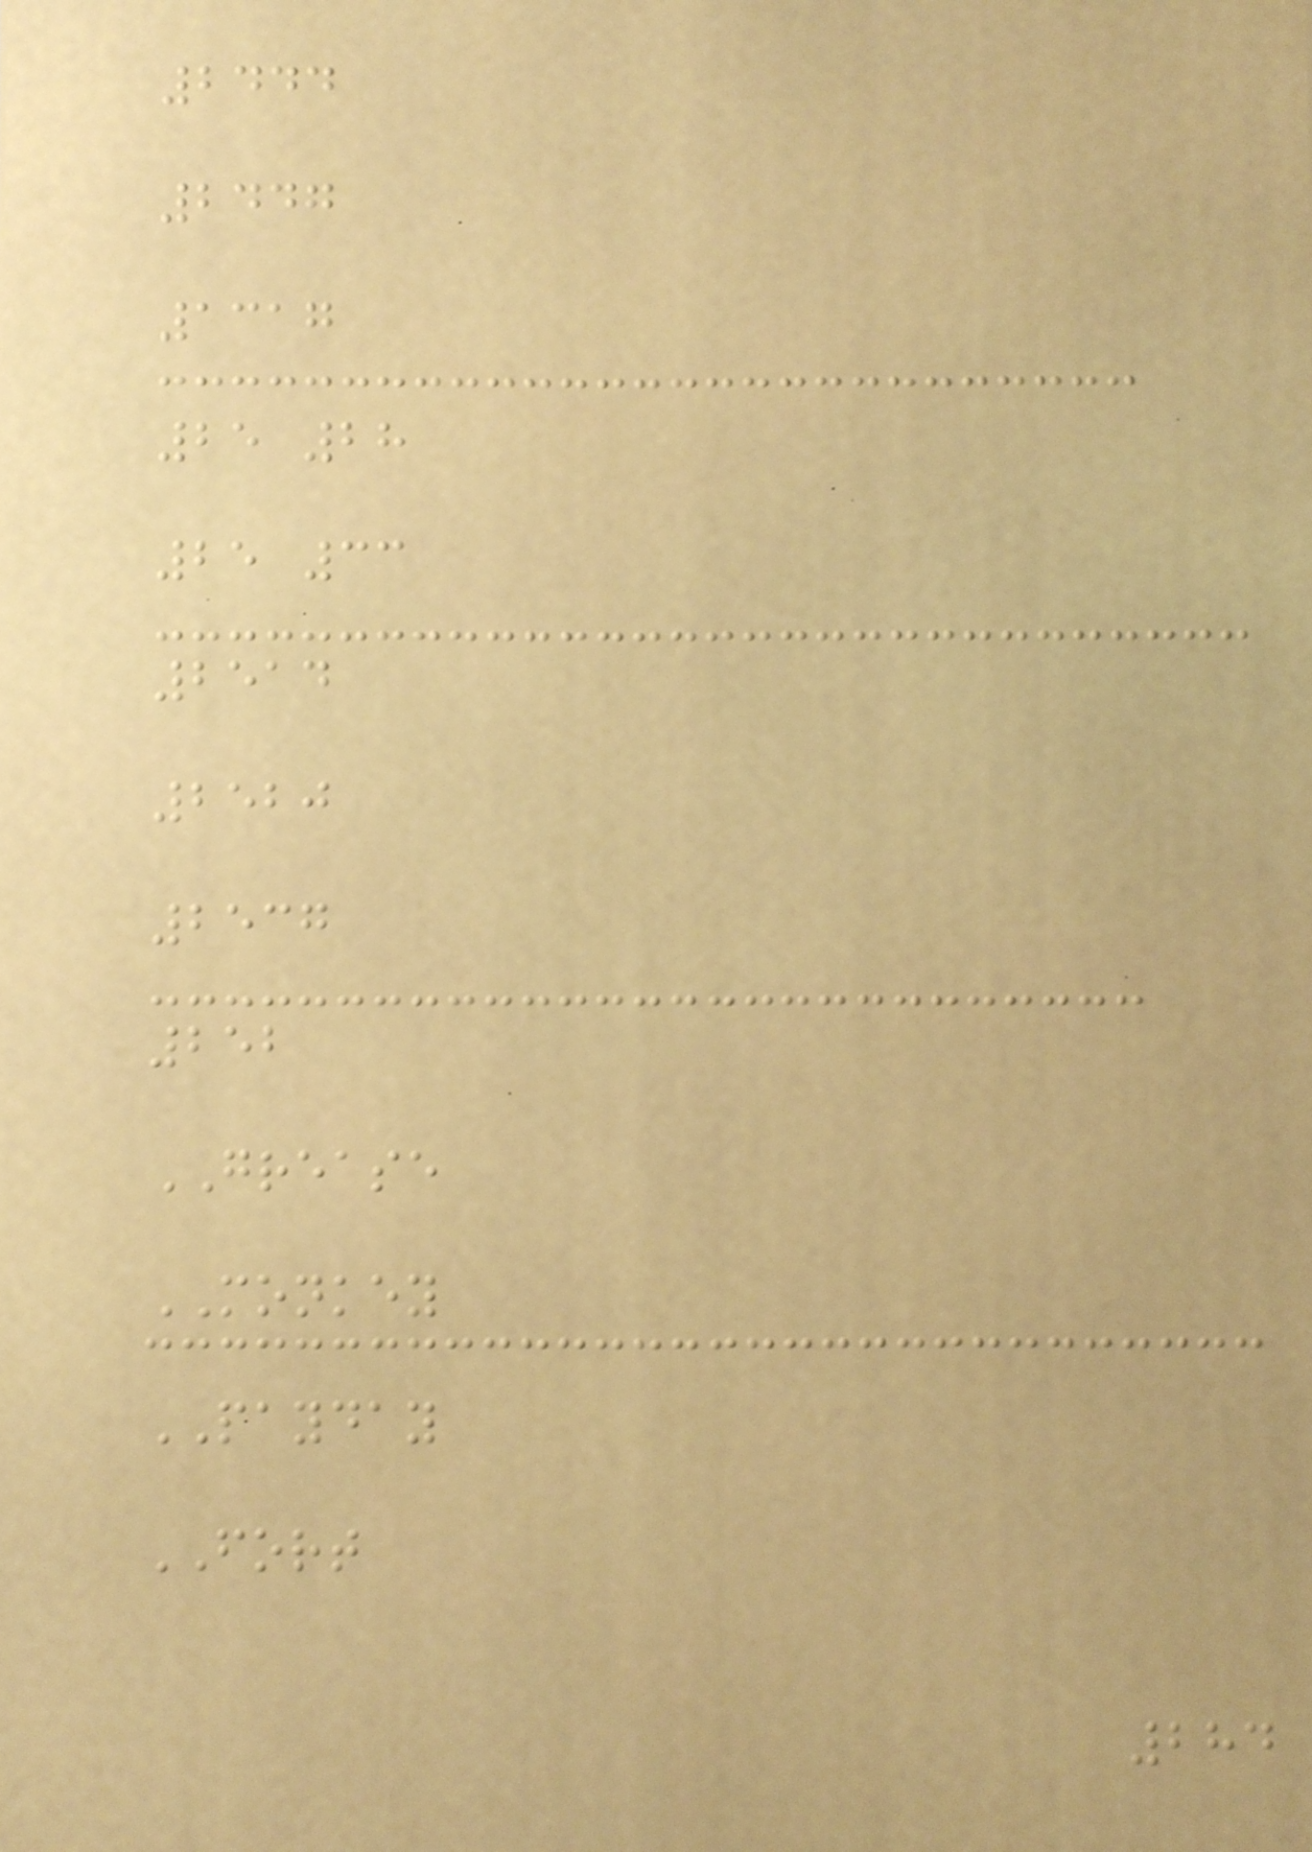2444
2447
1317
25 28
25 33
2514
2520
2537
252
GREASE
MONKEY
PAYDAY
FORT
284
